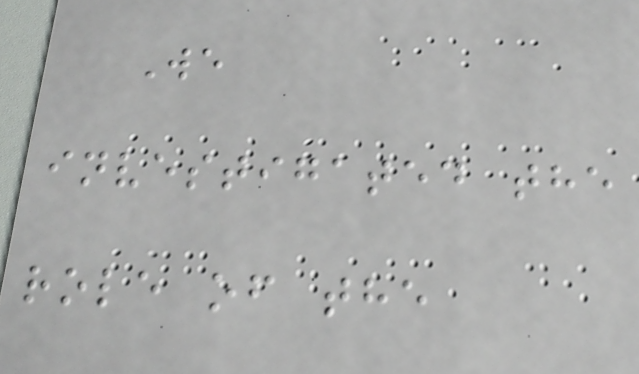We
investigated the
role of the
